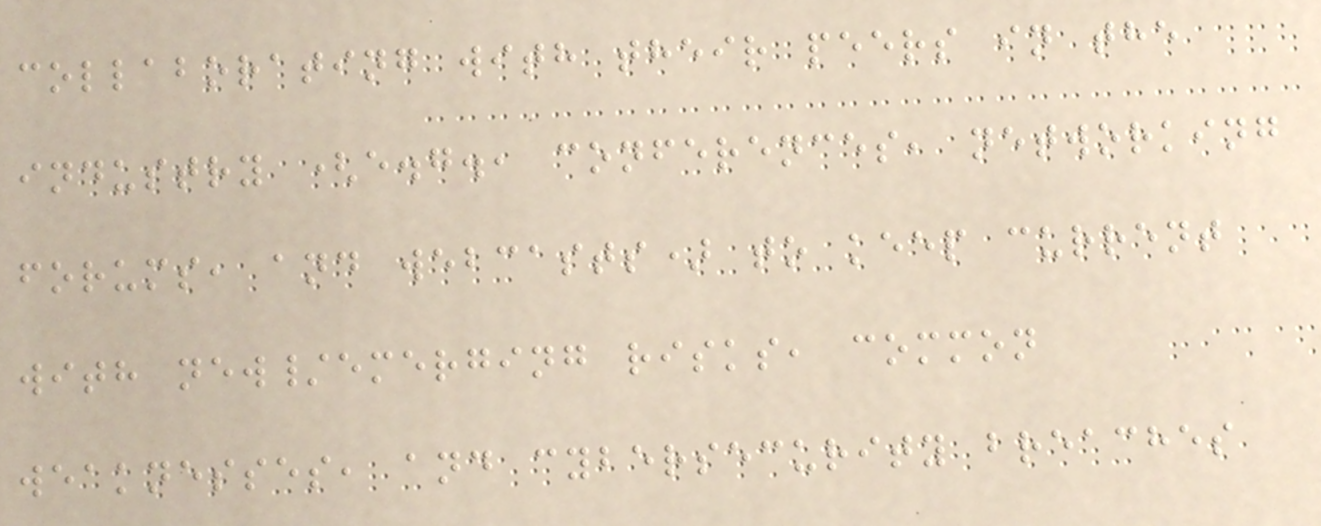collaborating with their peers in the
industry (e.g., conferences, networking
forums, and webcasts) to keep current
with new/emerging risks, common
weaknesses, and cybersecurity breaches
